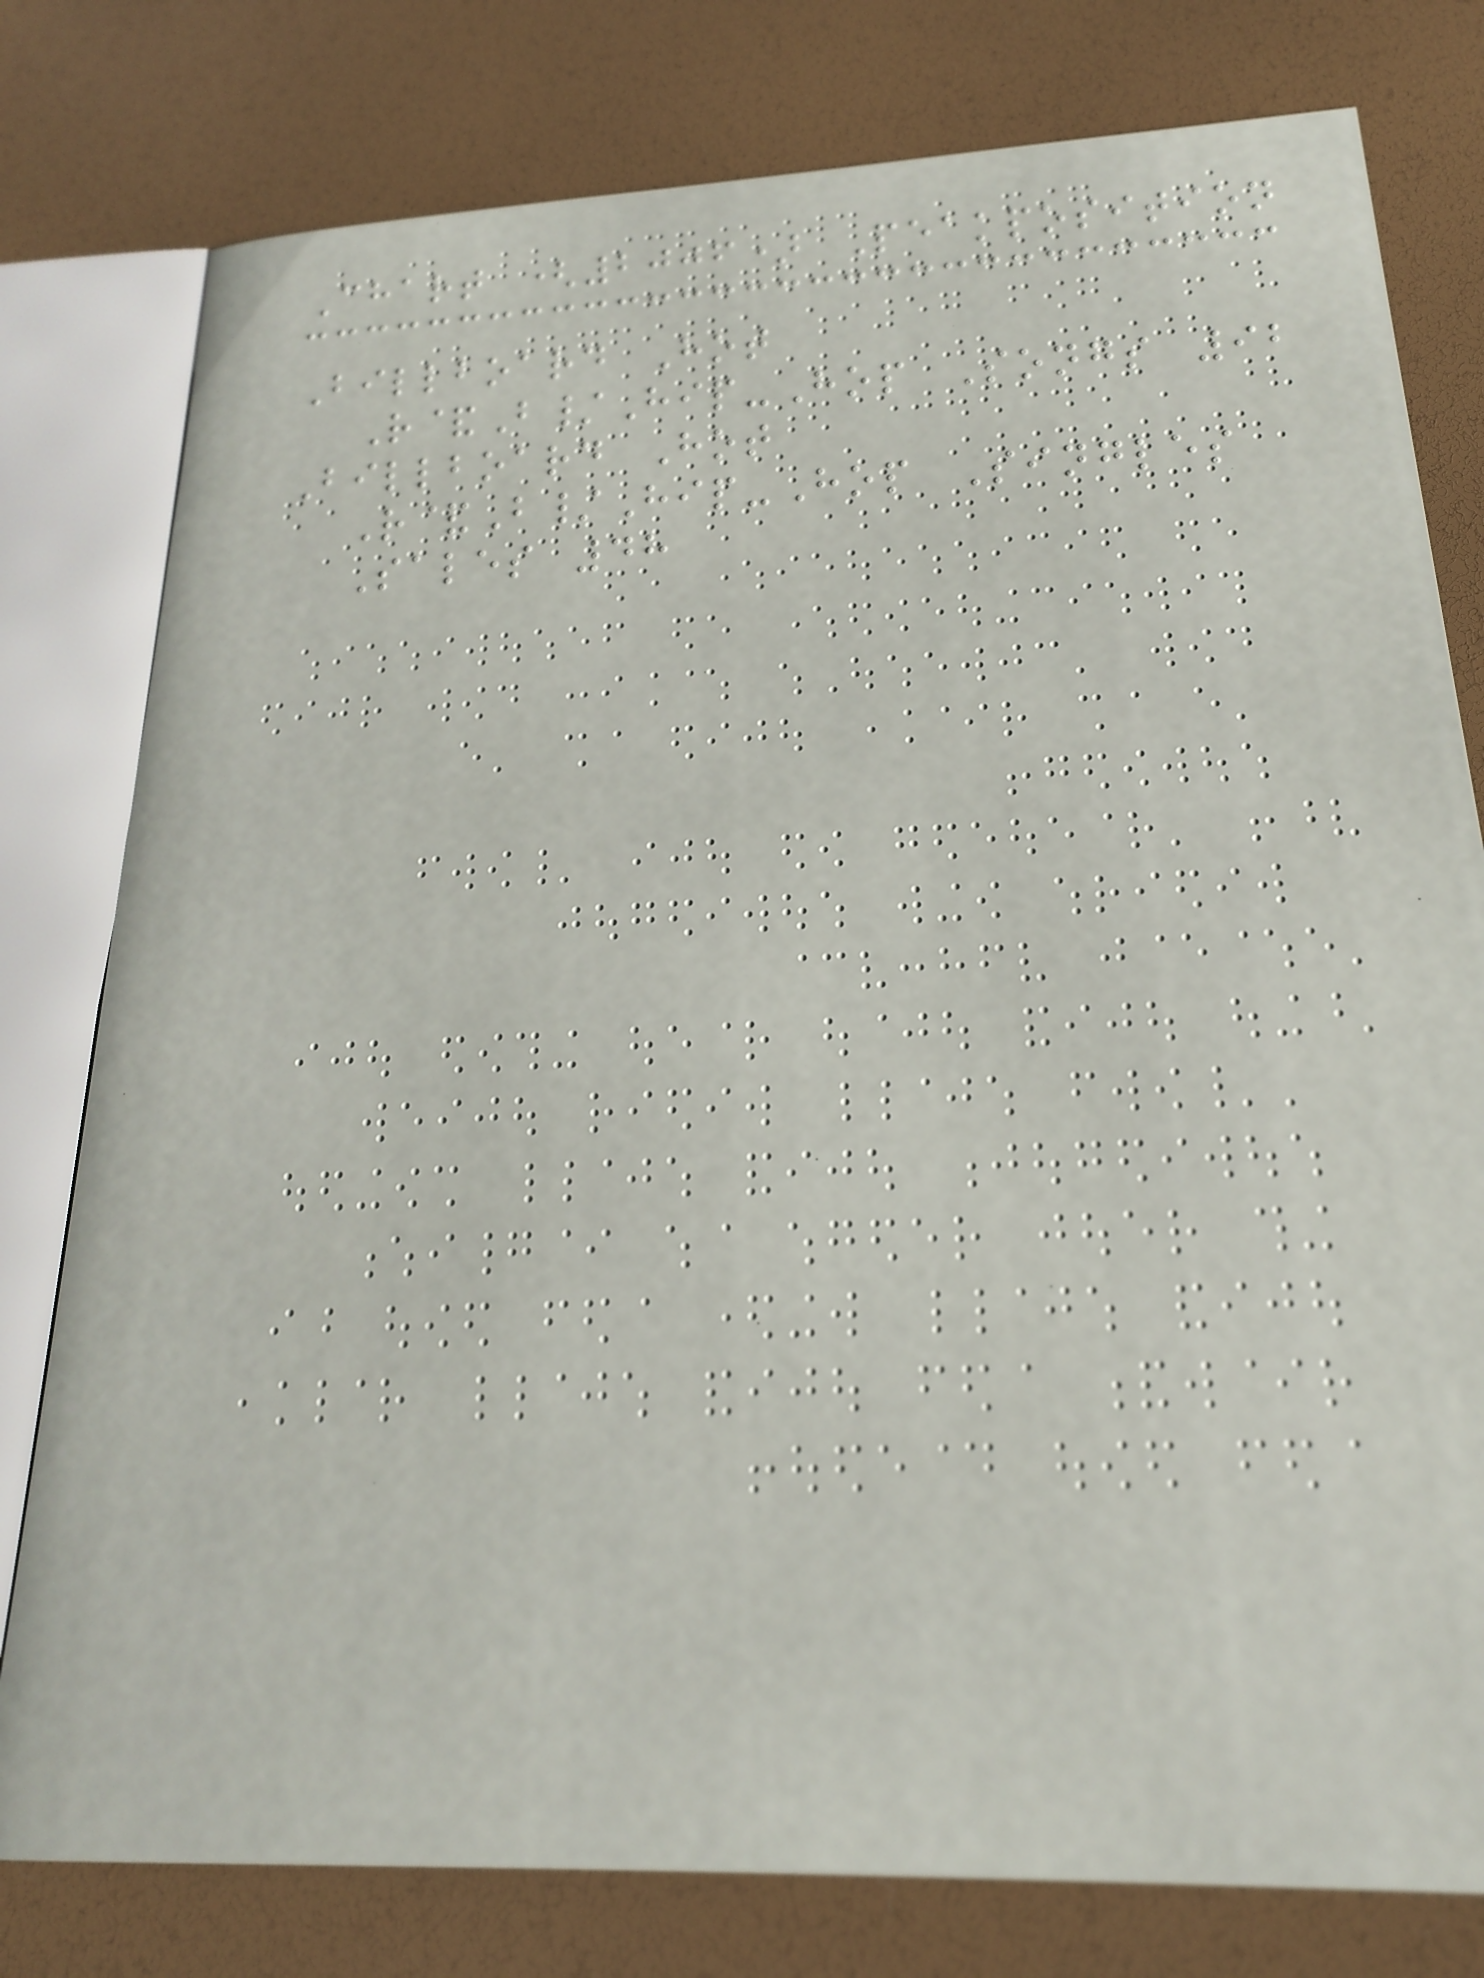Chart (2006) Peakposition
Billboard Hot
R&B/Hip-Hop Songs 92
Billboard Hot
R&B/Hip-Hop Singles
Sales 48
